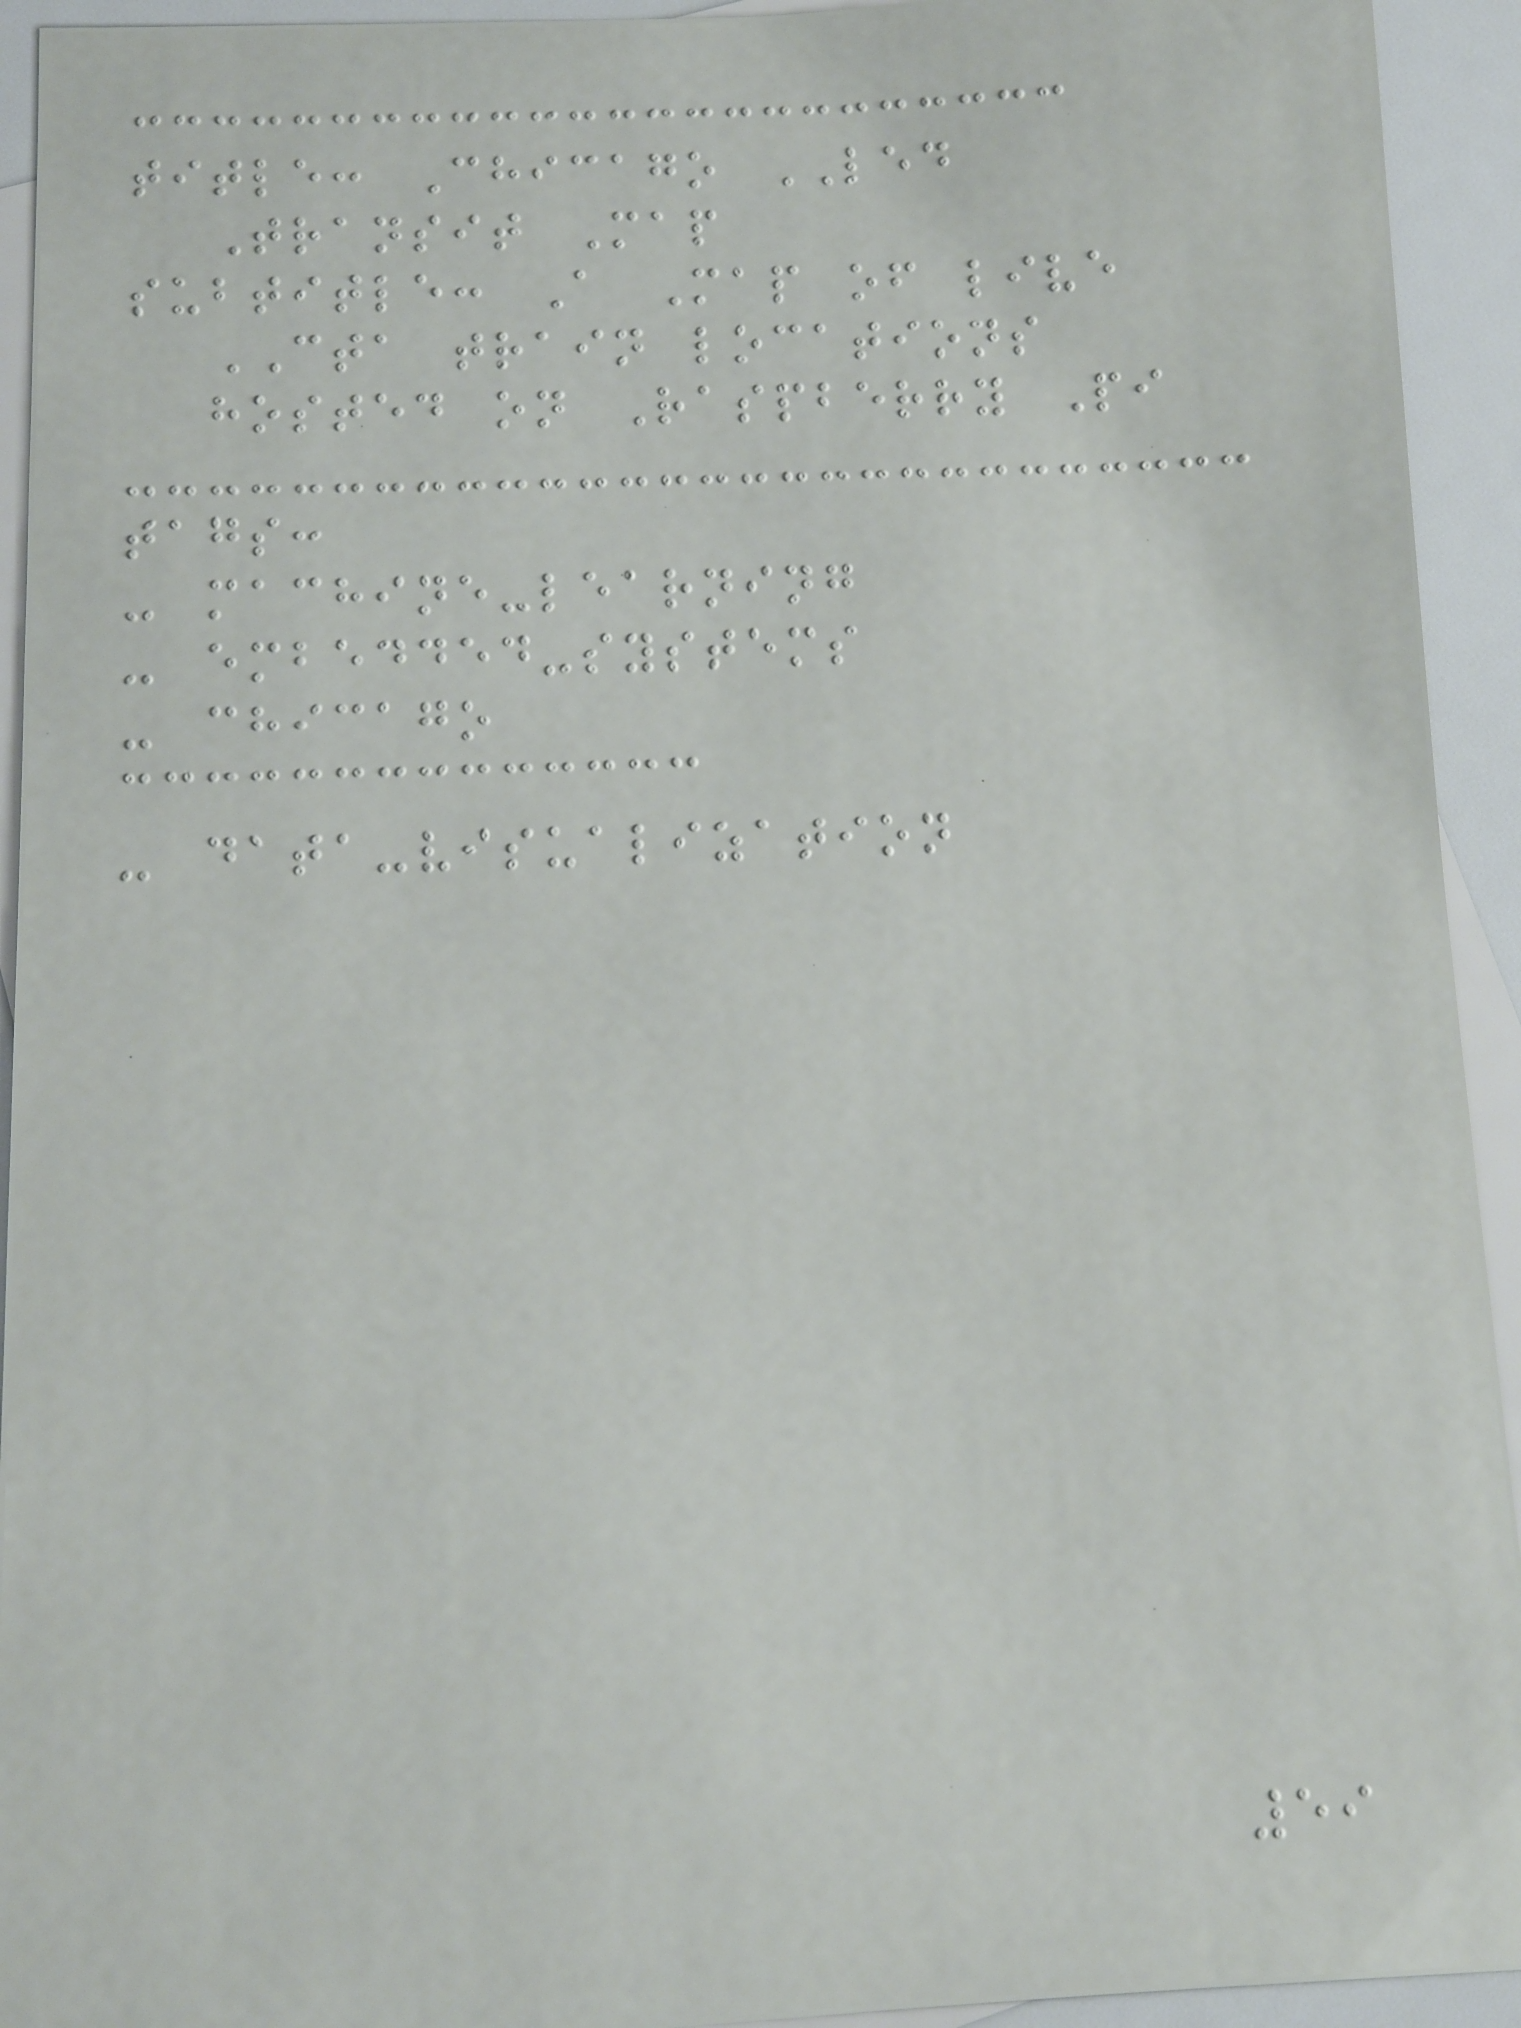title: Chicago LED
Transit Map
subtitle: A Map of live
CTA train locations
hosted on Raspberry Pi
tags:
- machine-learning
- embedded-systems
- chicago
- data-visualization
59
